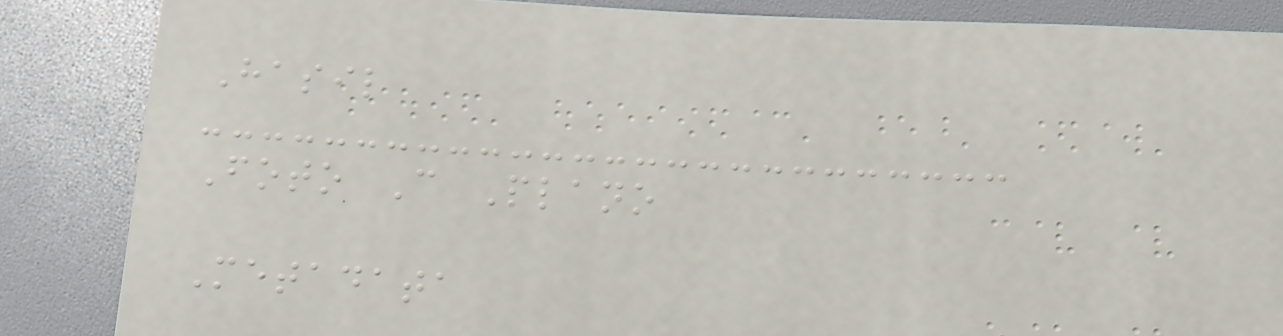Hasil
Foto C Plano
Metadata
